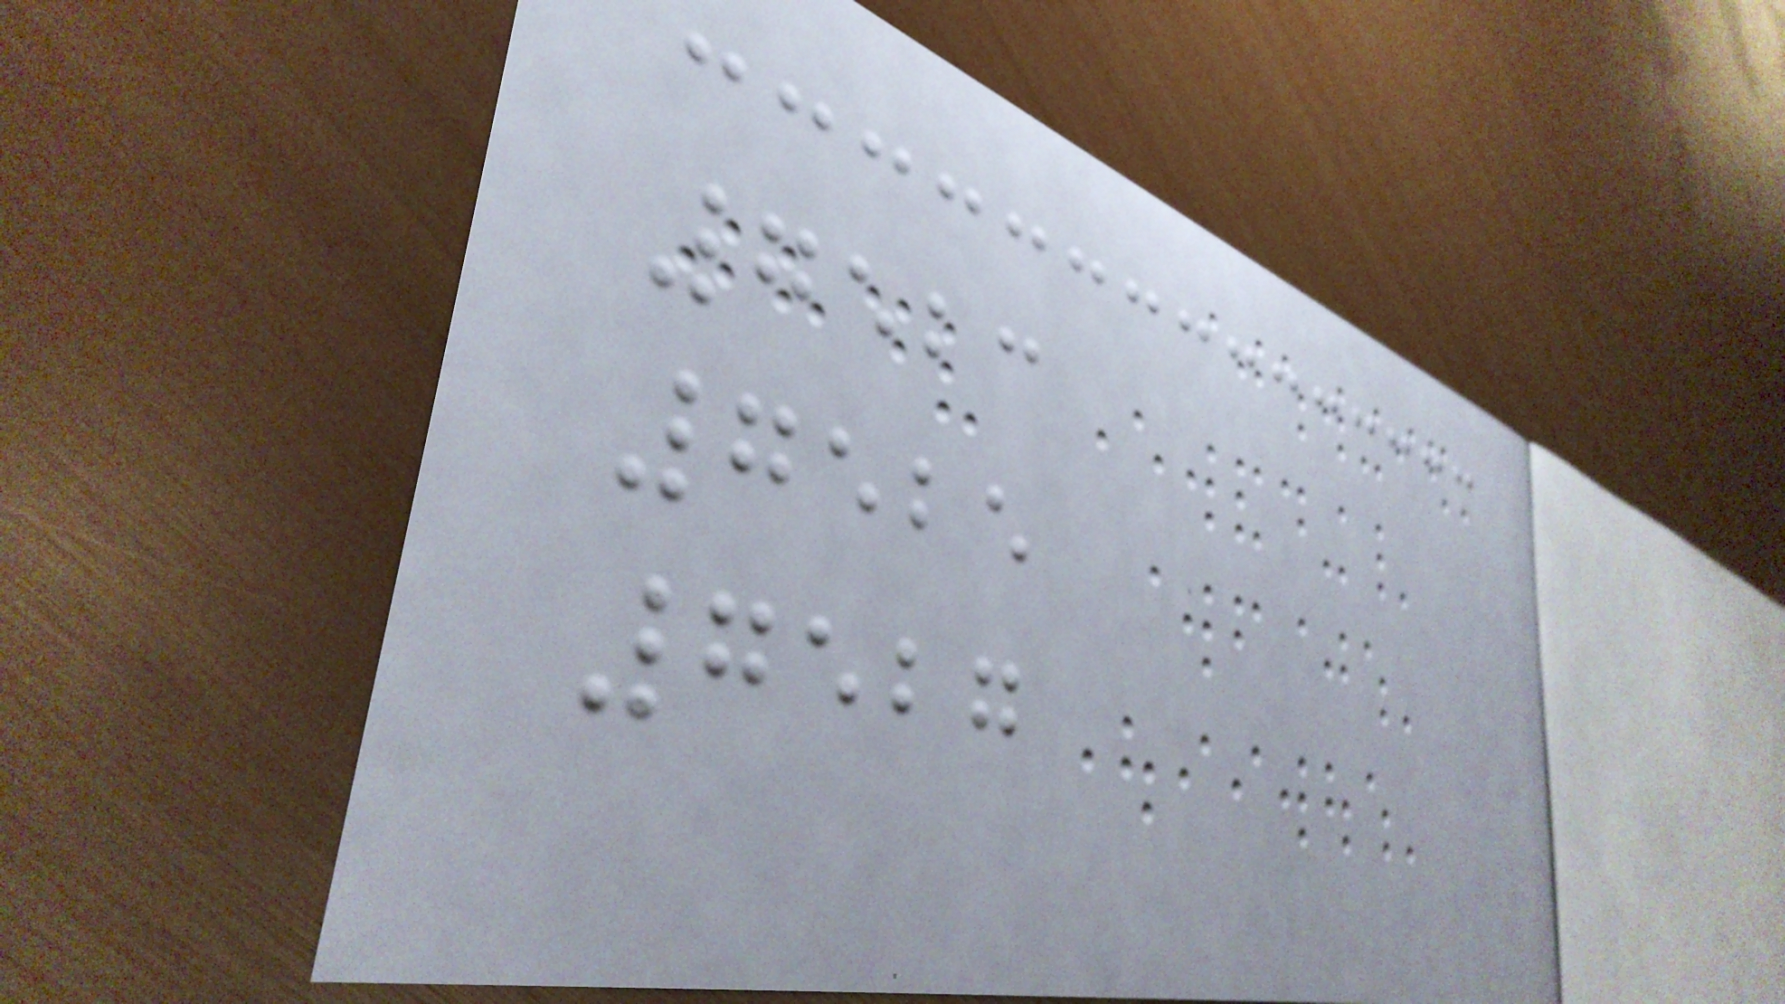7523
7525
7527
